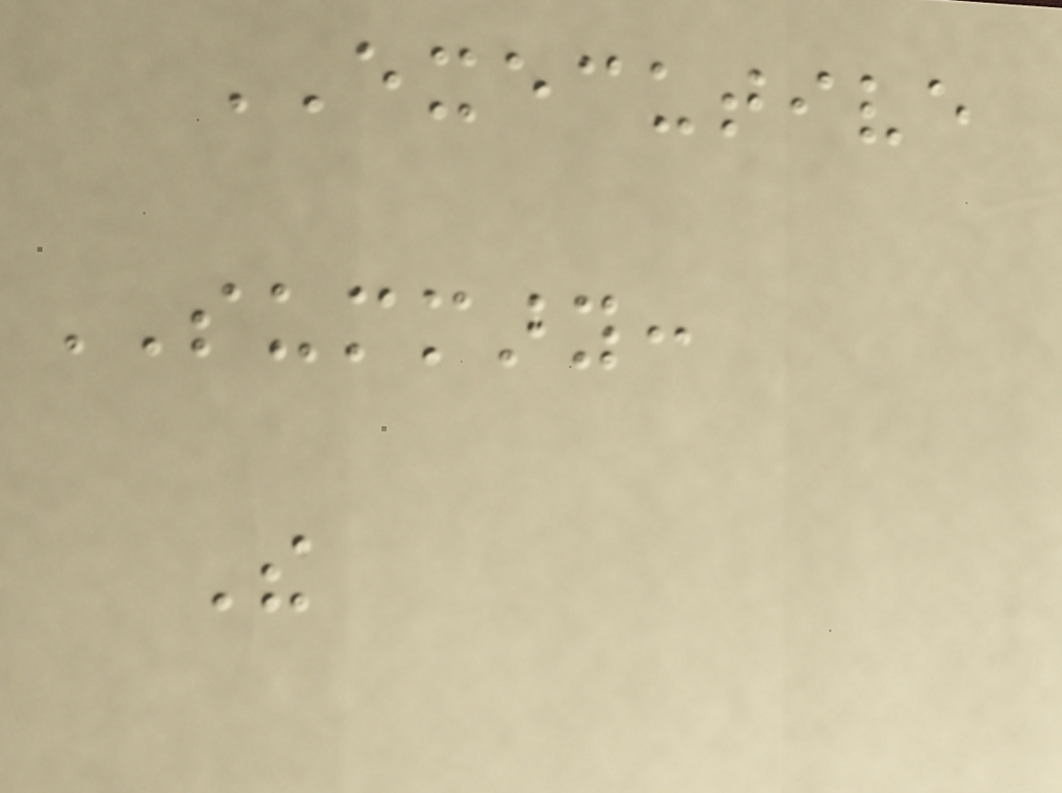EXECUTIVE
SUMMARY:
The
